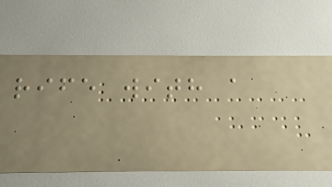rife with a
